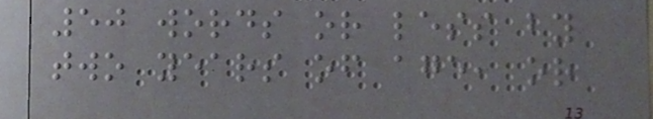50 words or less by
two years of age, or
